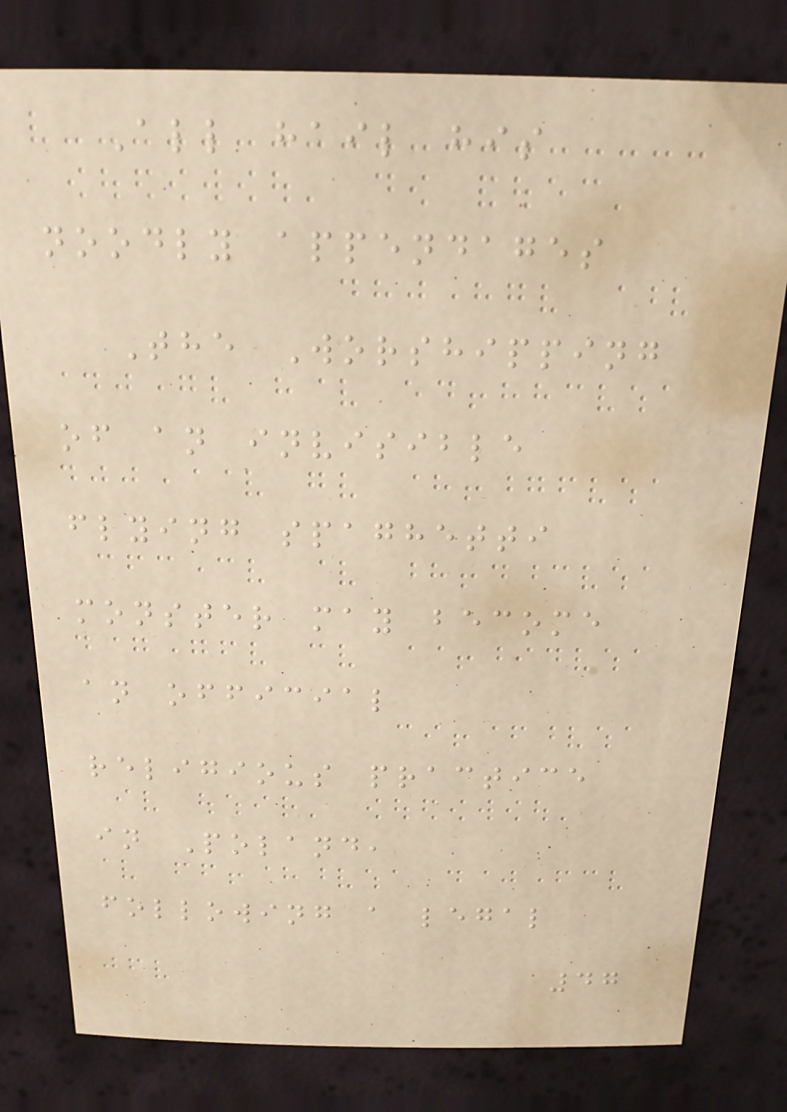All hail his
noodly appendages
The Worshipping
of an invisible
flying spaghetti
monster may become
an official
religious practice
in Poland,
following a legal
47
